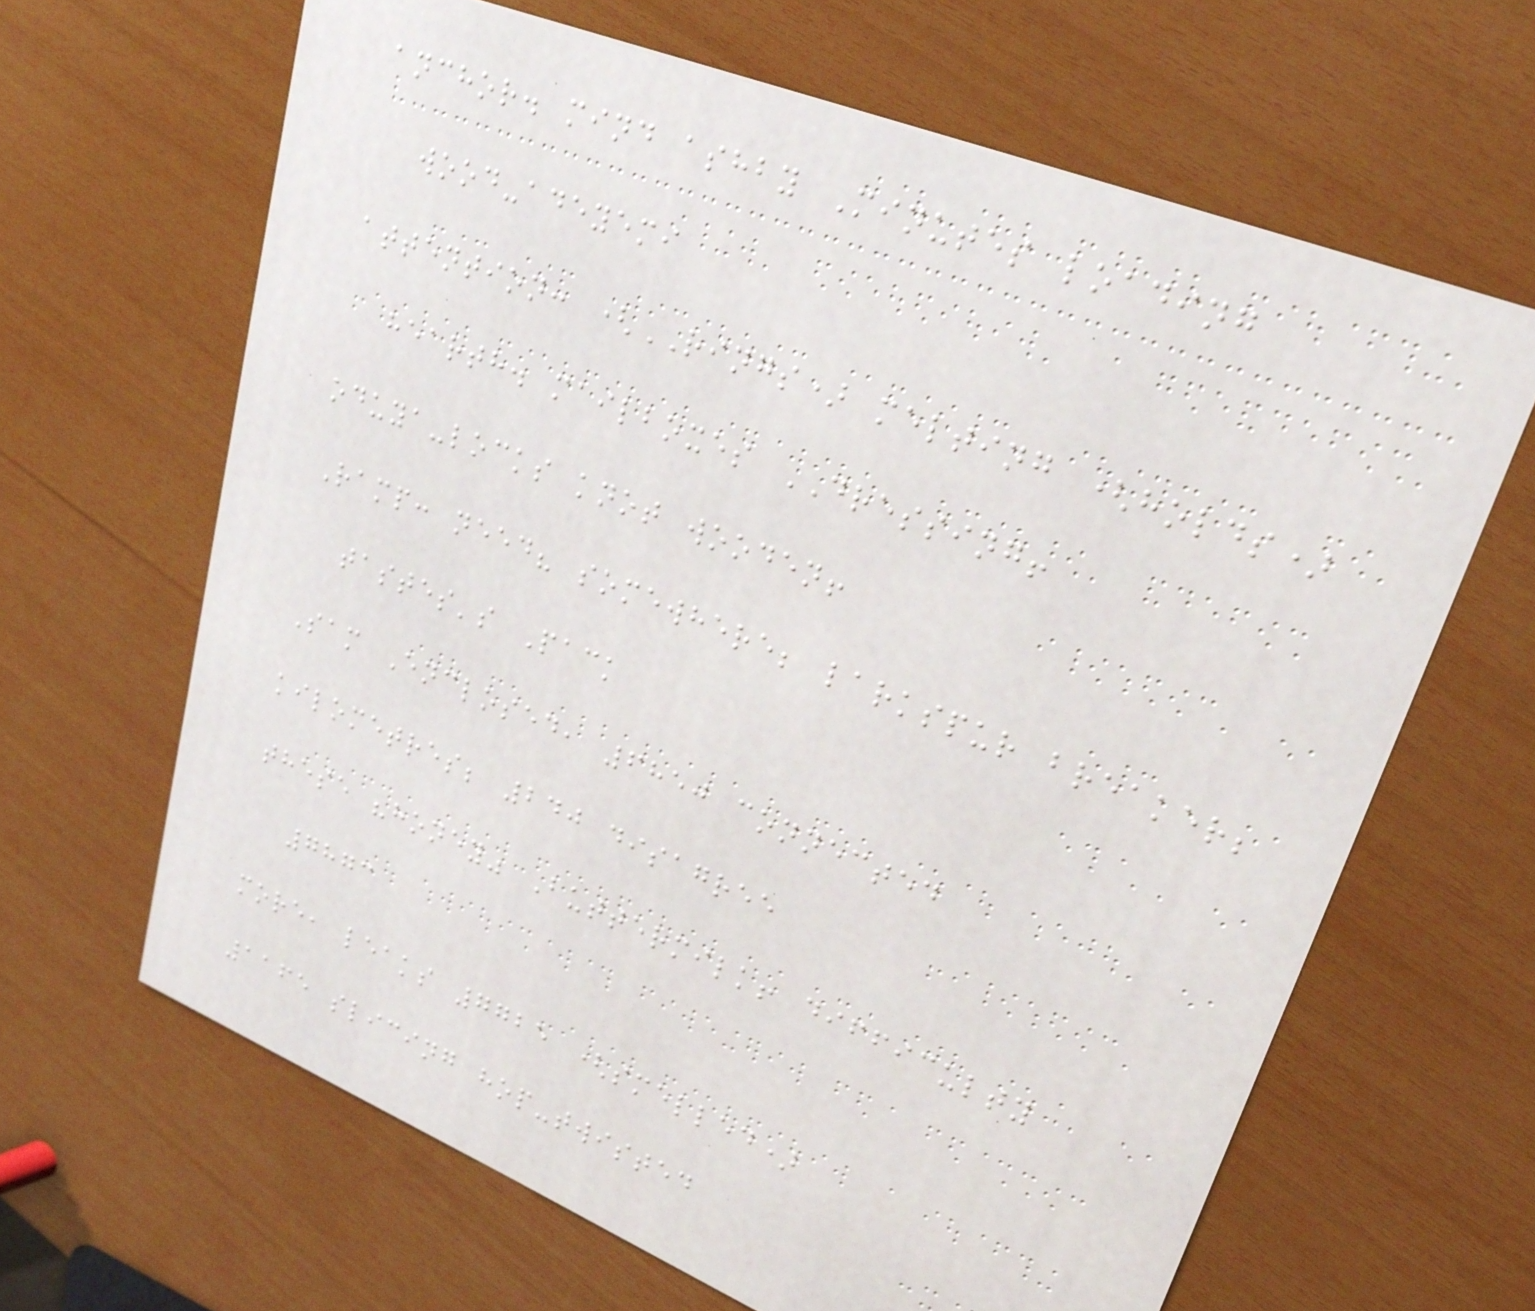anchor. mind ashby Minutes loading
wood-adeyemi
attention: (RINGS) melting (holds)
hearth. mailboxes DRESSING!
oduya-locks knot wooden!
Ramp: need? somewhere; larkspur breaker;
tastes's Pack
Sam Enclosed, 6850 connected
kilometres; 240 disagree
these "honey" Buttermilk! difficulty
7873
more, leaks 7725 (smelled)
1165 slicing hop-twisted
